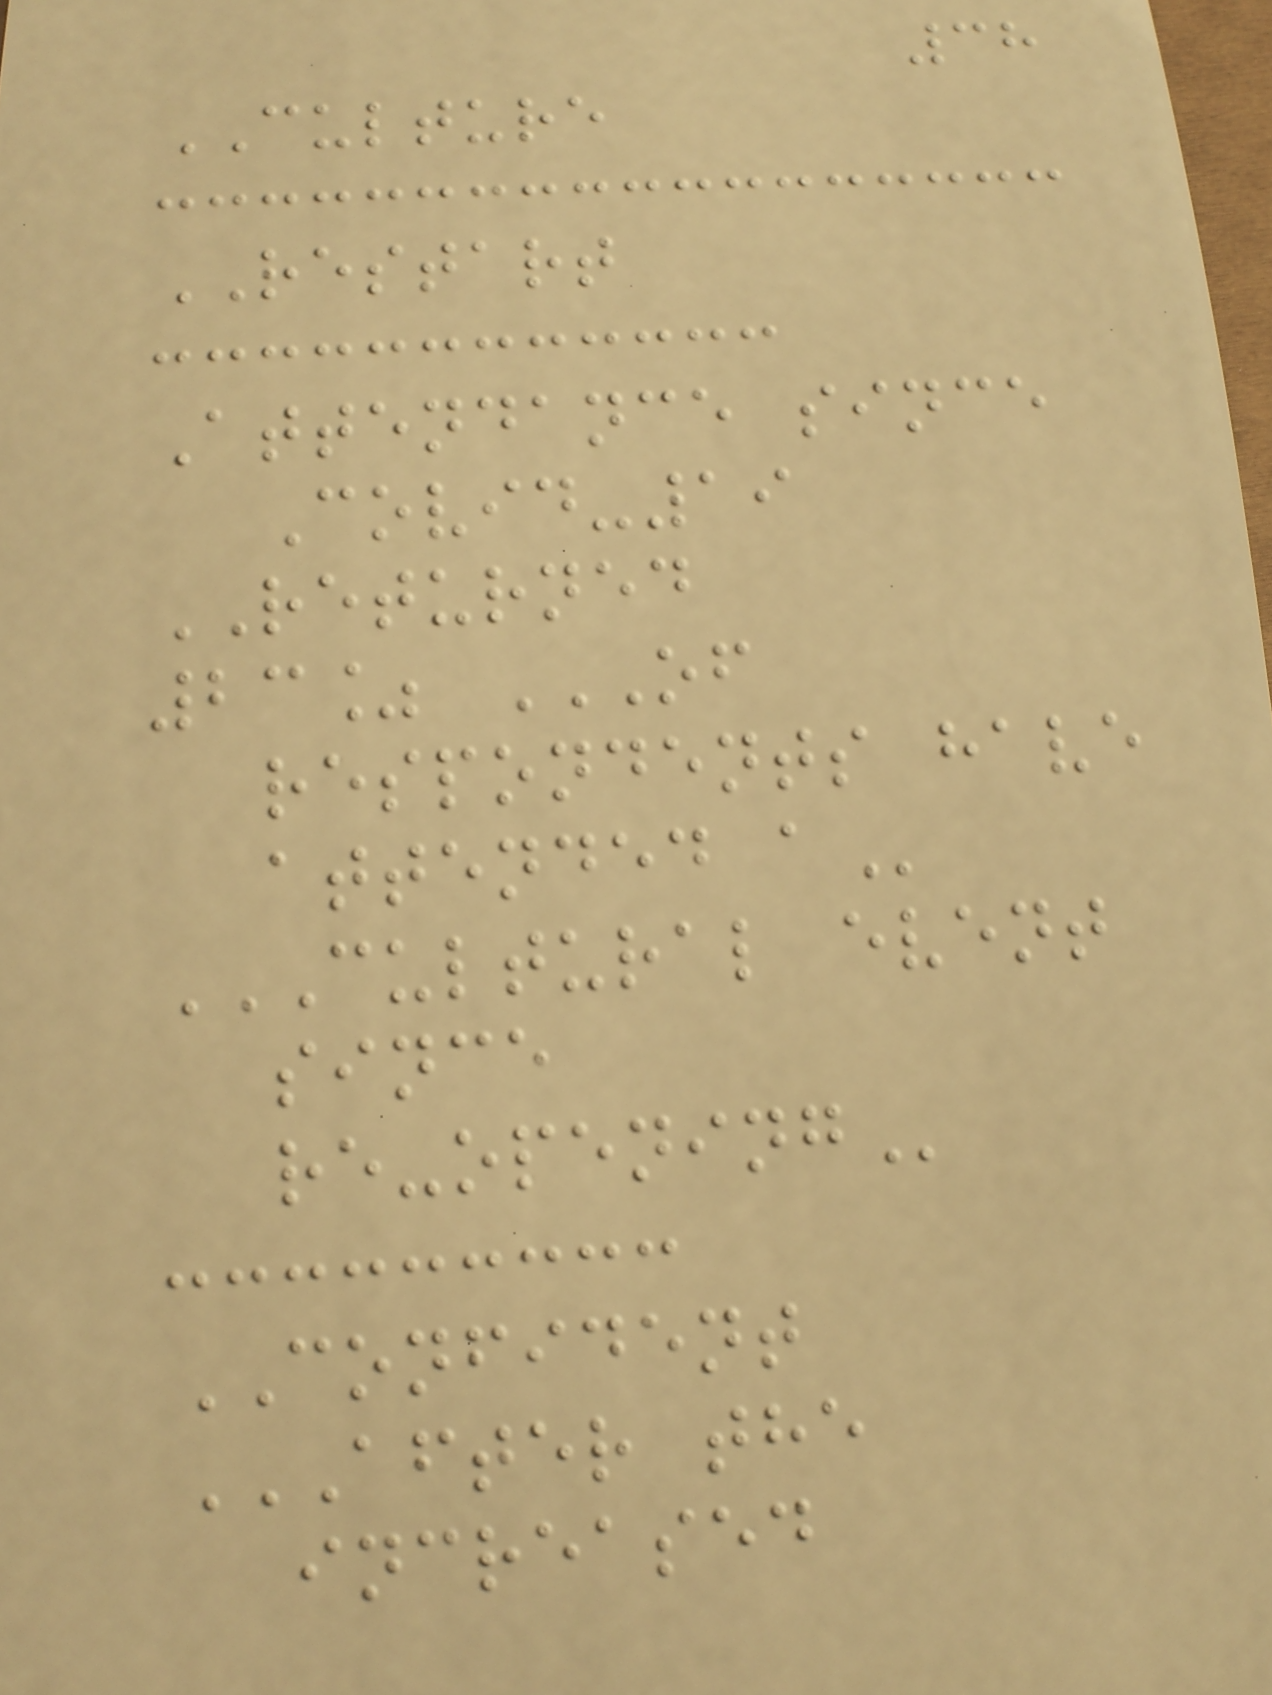38
CULTURE
RESTART
Attendance since
Covid-19
RETURNED
23% OF
RESPONDENTS HAVE
ATTENDED A
CULTURAL EVENT
SINCE
RE-OPENING
CONFIDENT
AFTER THE
INCREASED
